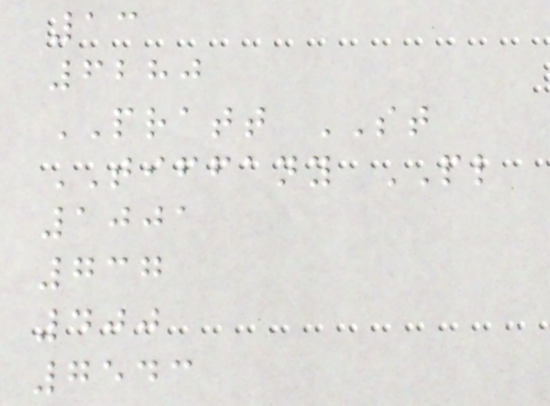13
6280
PRATT ST
TIFFANY PL
1001
737
400
7543
